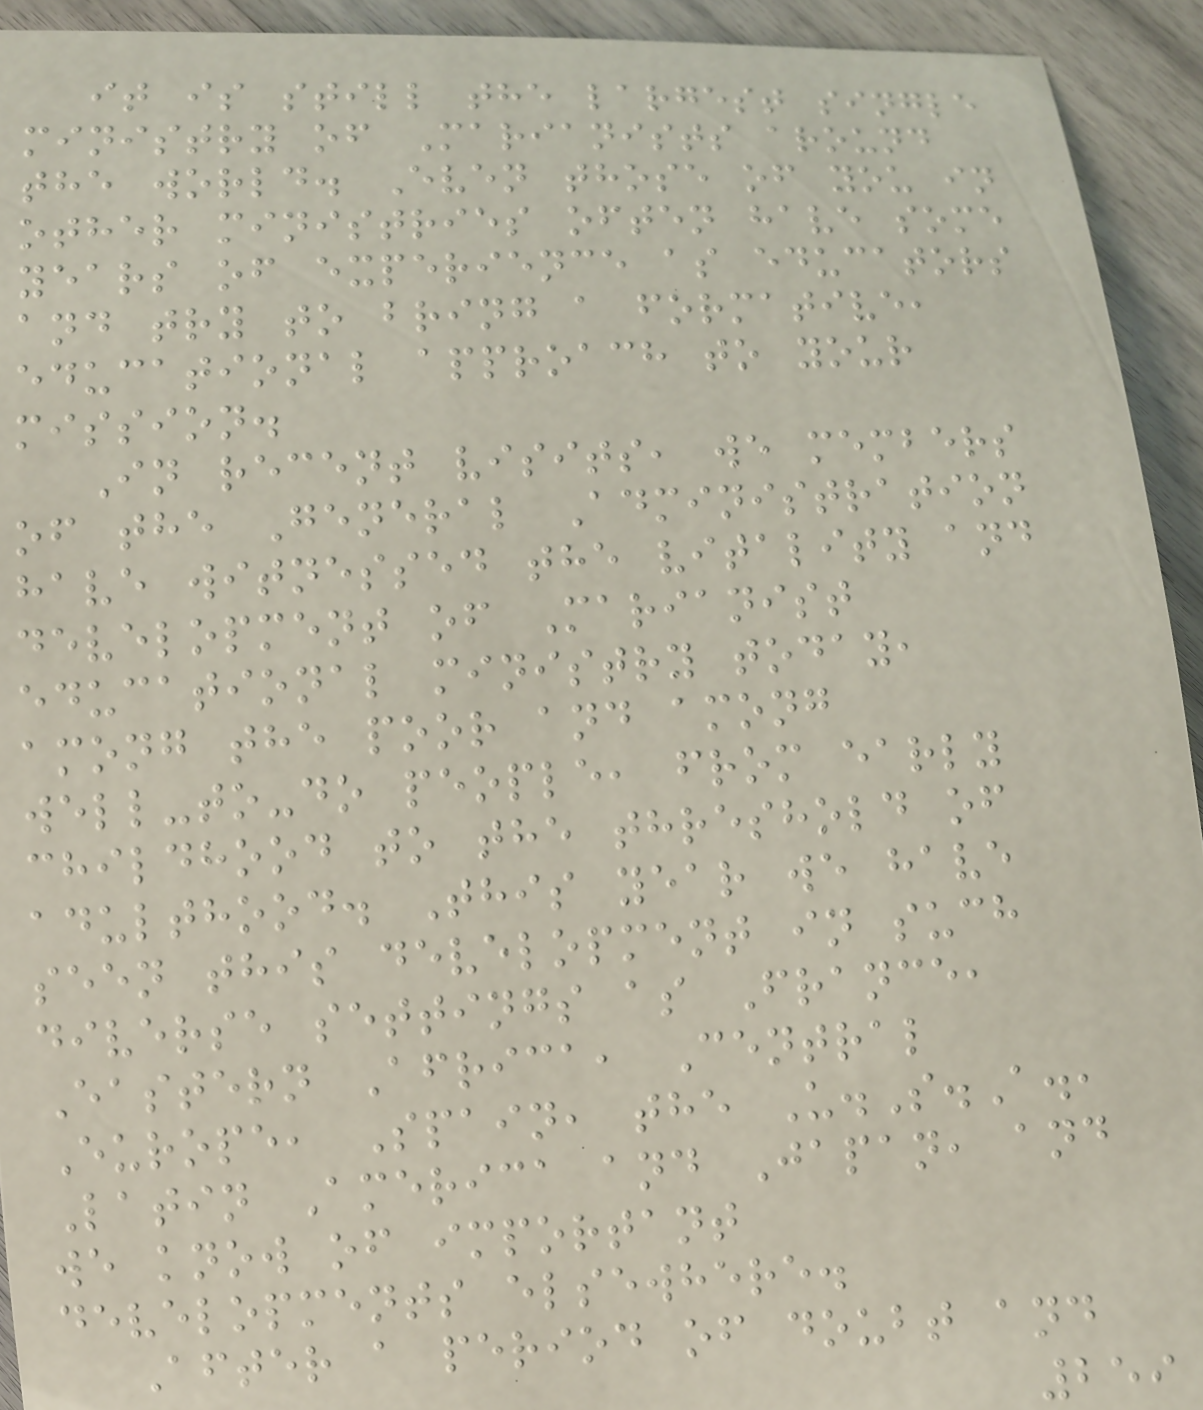it is still the largest single
ministry of Marianists around
the world. Even those of you in
other ministries often have some
years of experience as educators
and try to bring a formative,
educational approach to your
mission.
In recent visits, we members
of the General Administration
have witnessed the vitality and
development of Marianist
educational ministry today,
among the poor and among
well-to-do people, from early
childhood to the threshold of
adulthood. This year we have
seen this development in such
diverse settings as France,
Eastern Africa, Central
Europe, Spain, the U.S.A.,
Latin America and Japan, and
we know of important
developments elsewhere.
After a period of doubt and
259
